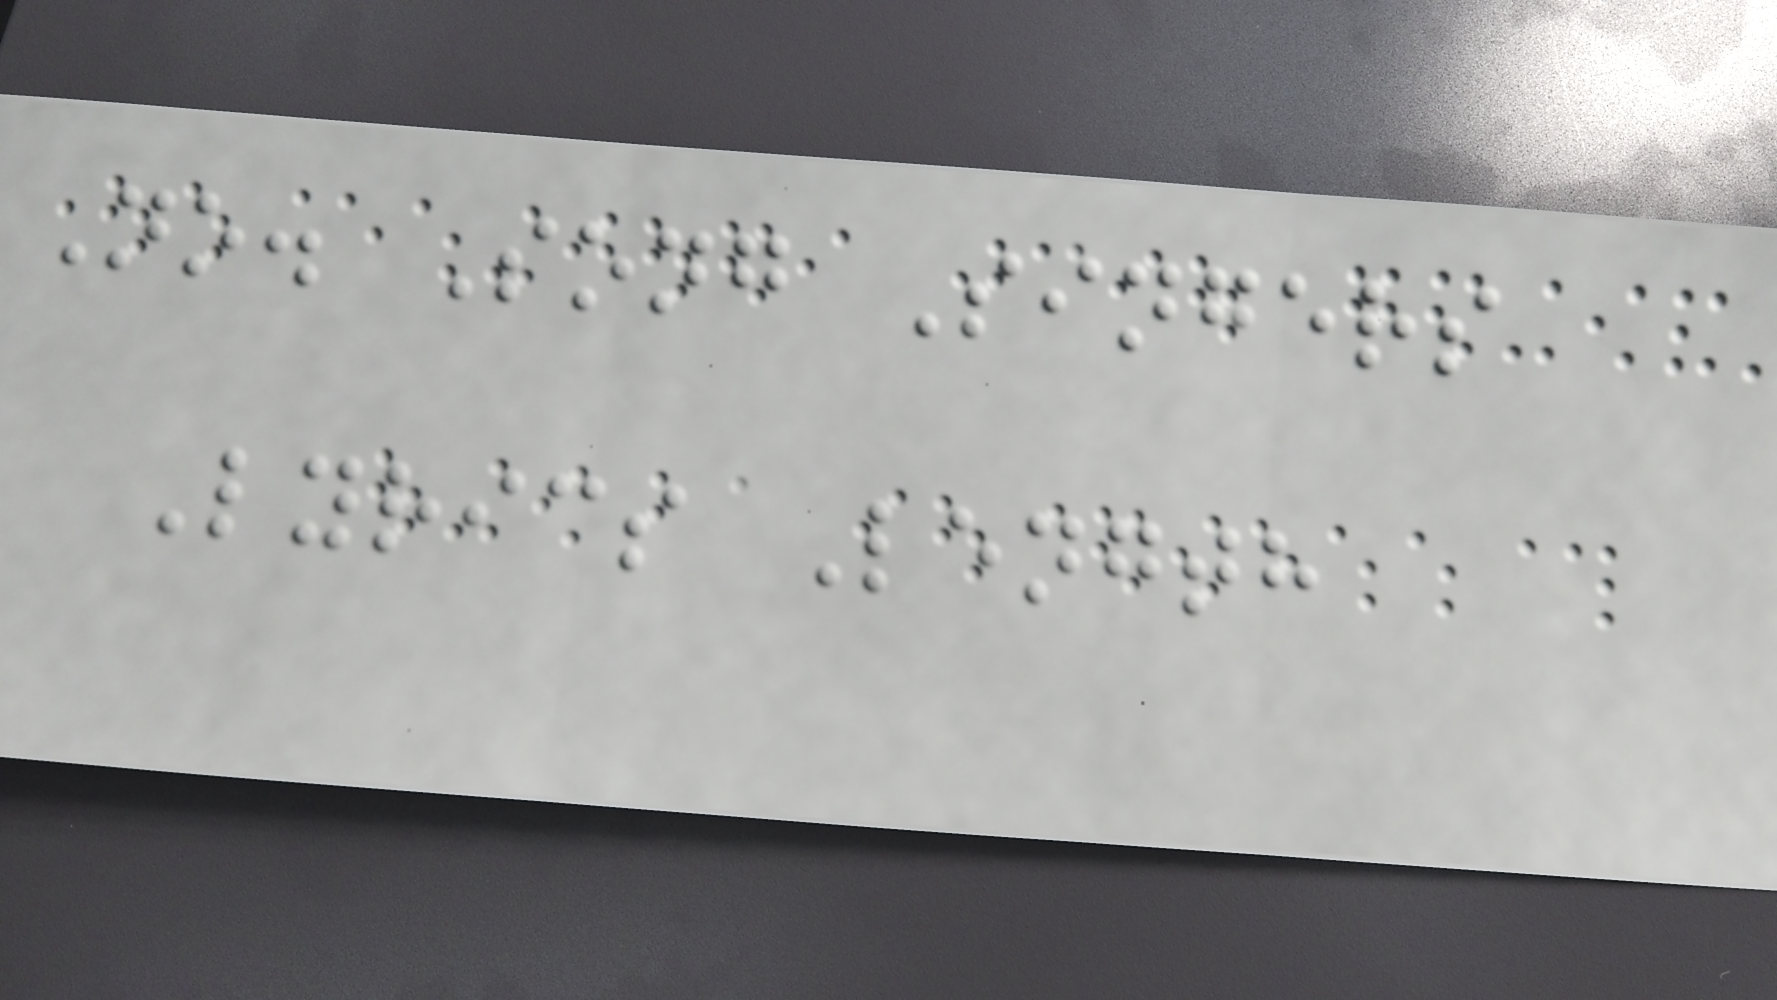No. Song Singers
Lyrics Length
